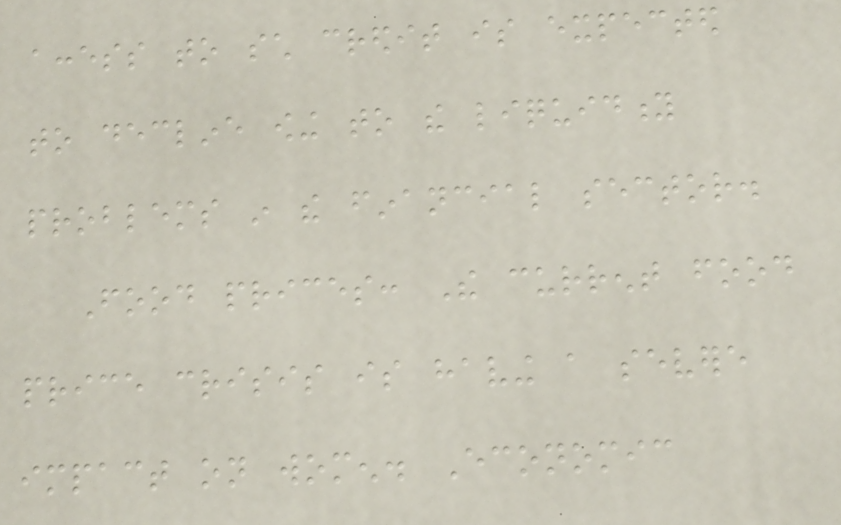access to such credit is expected
to decline owing to the liquidity
problems in the financial sector.
Food prices: The current food
price crisis is having a severe
impact on women. Economic
